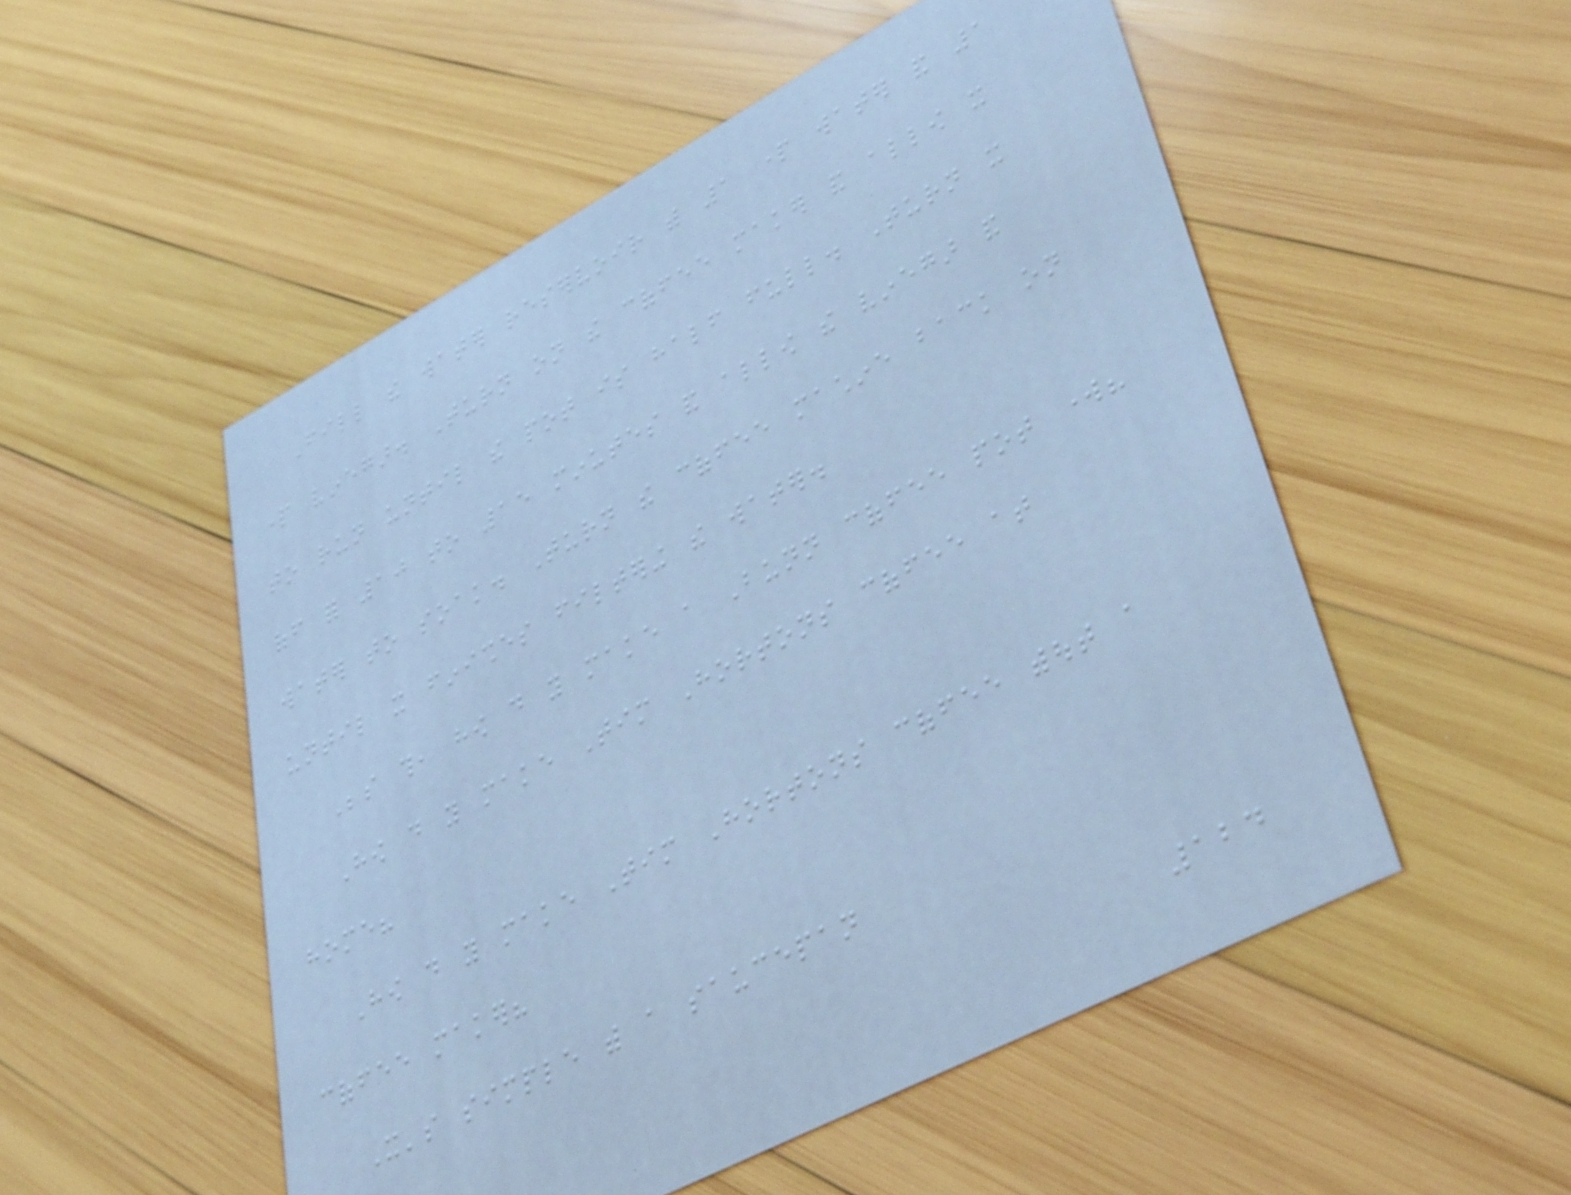Fill the water reservoir with 1 part water and 1
part vinegar. Turn on the coffee maker and allow it
to run until the pot is half full. Turn it
off for 10 to 15 minutes and allow the vinegar and
water to soak. Turn the coffee machine back on
until it finishes filtering the water.
Beside this, how do you make a Bunn coffee pot work?
How do you make Tim Hortons coffee at
home?
How do you make Tim Hortons coffee without a
coffee maker?
It's simple with a saucepan
124
